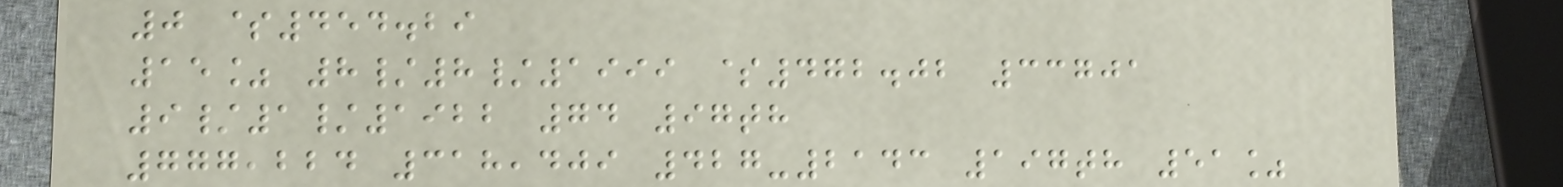0 $454.29
15% 8/8/1999 $472.02 33701
9/1/1922 74 97th
777,224 318,409 427-2143 197th 51%
